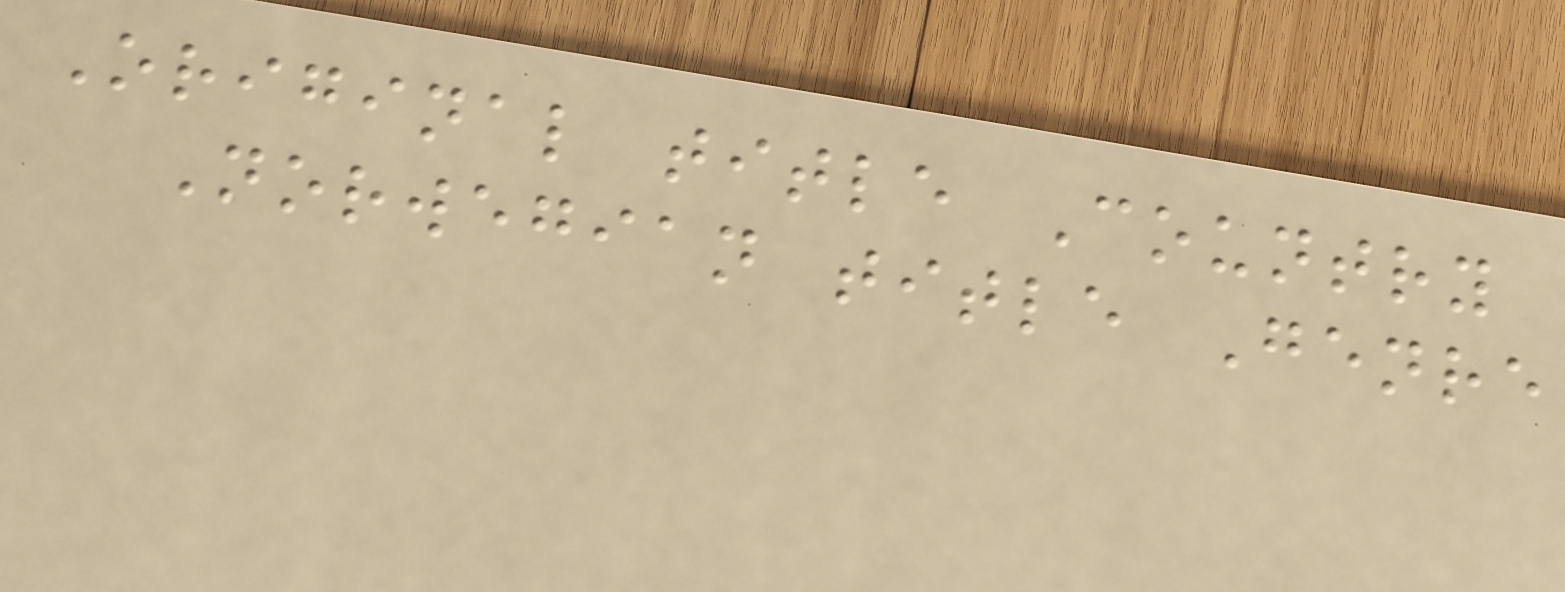Original title Country
Norwegian title Genre
